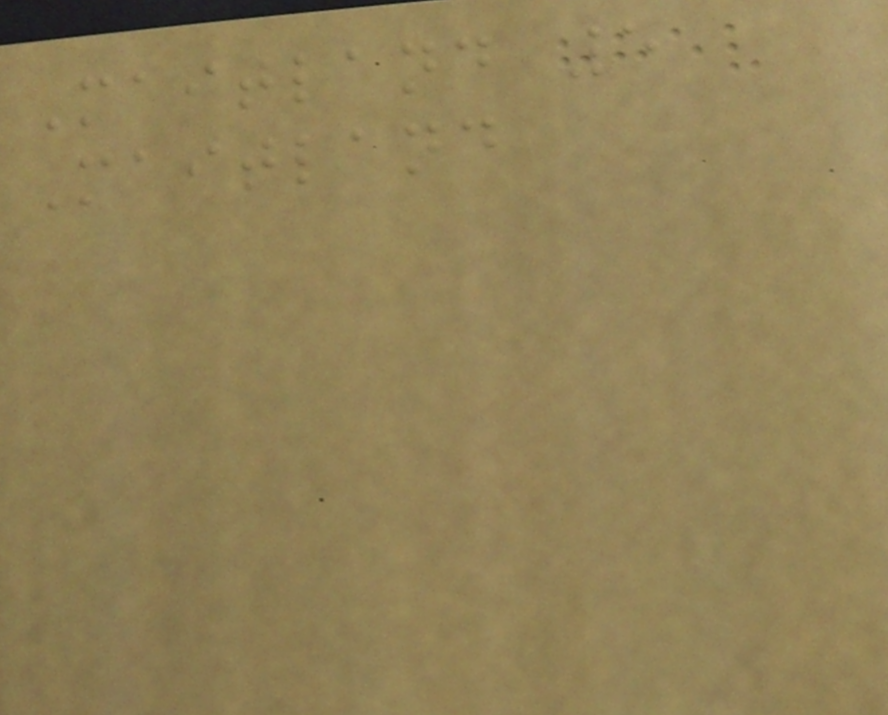Maitland 5
Maitland
